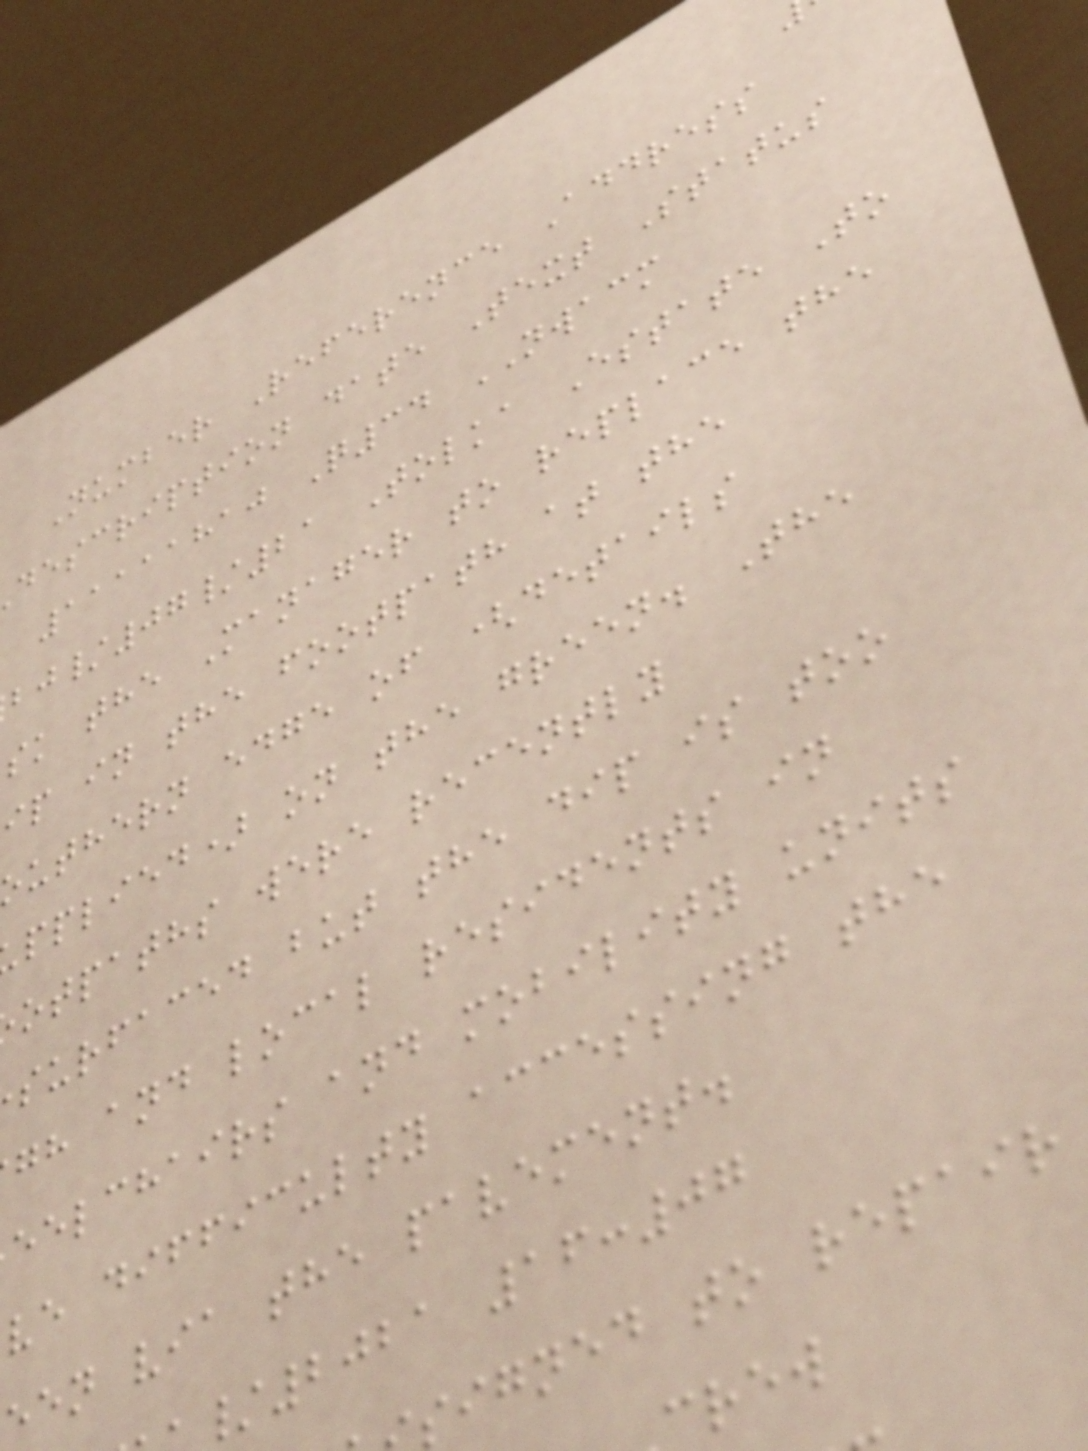Number Reference Address
description date Text Status
11111810 Q34 NWACM
/07/21 Tolka Estate To
sk the Manager to replace the
ip in the footpath at the
uthern edge of (details
pplied) on the green. The
otpaths were recently
surfaced but the dip is too
gh and local residents in
eelchairs and mobility units
ve difficulty accessing the
een via the pavement.
/2021 16:07
signed to repair
